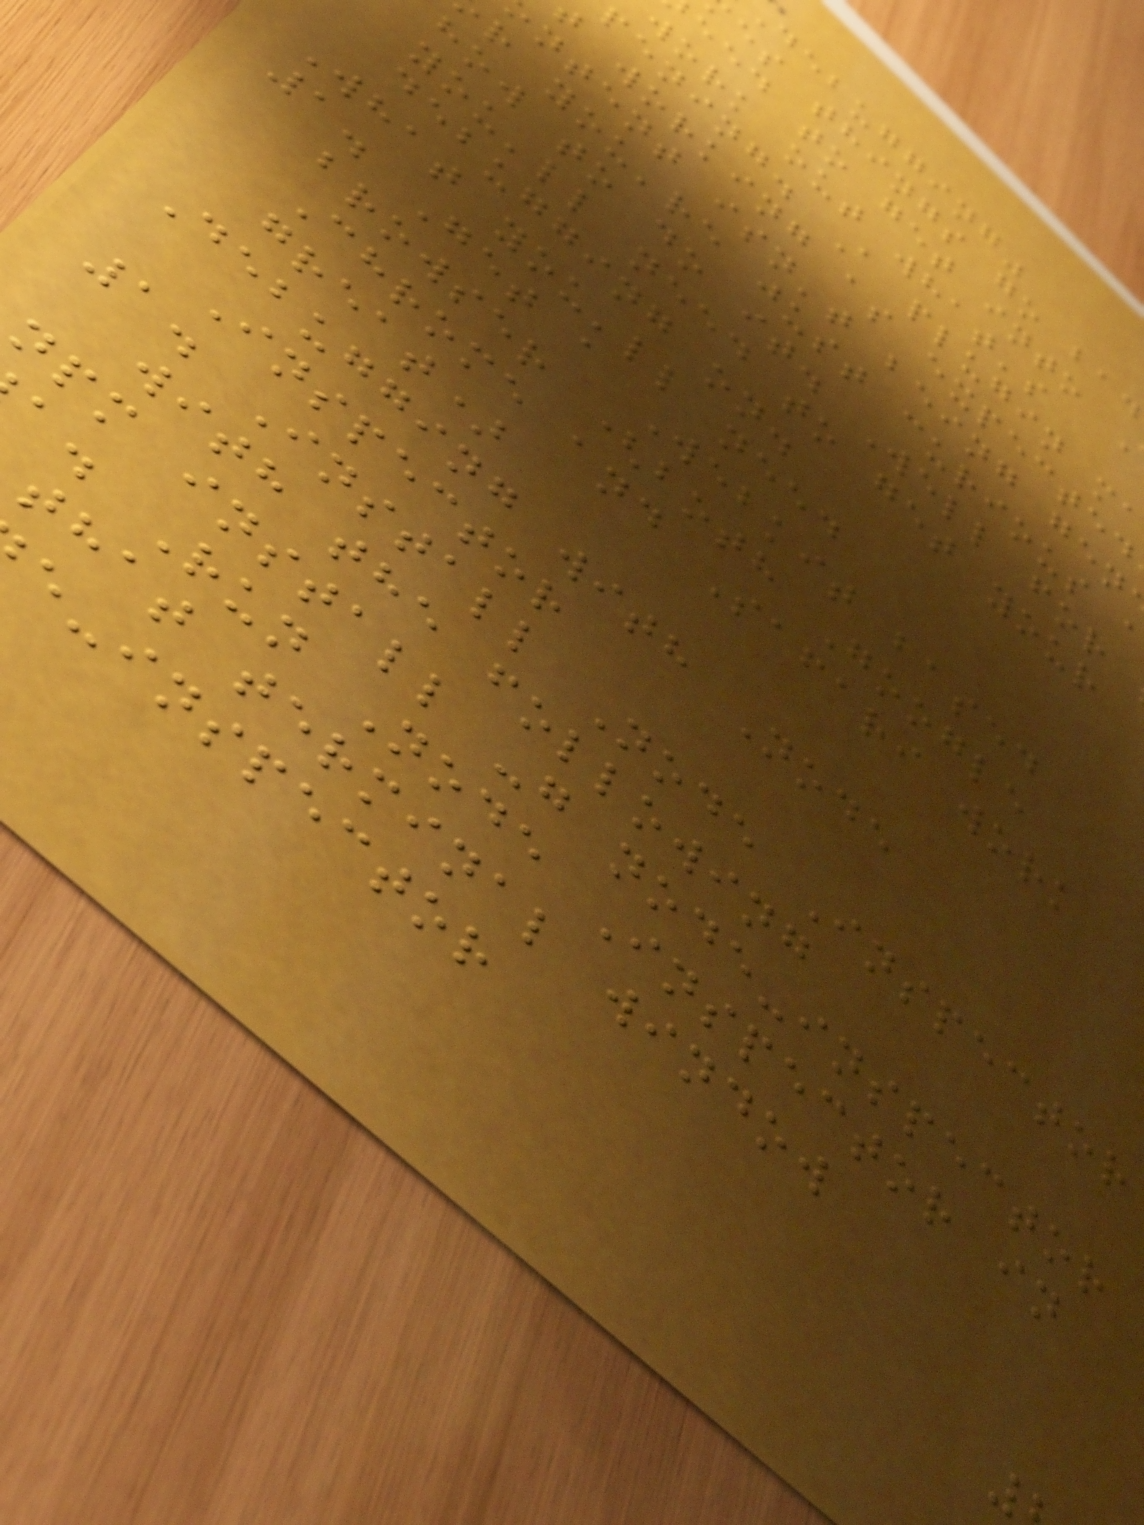debugging"
es things go bad
eed to get into
work out what's
pening. A plugin ma
working as expected
ntent isn't being gen
r you're just curious
how to do it. Well for
you'll need to get your
debugging on.
What you'll need
1. Get a Webkit based
browser (both Google
Chrome and Safari work
great)
Debugging with Node
Inspector
1. Install Node Inspector
with the following
npm install -g node-inspector
a. Run Node Inspector in
that terminal window
e-inspector
